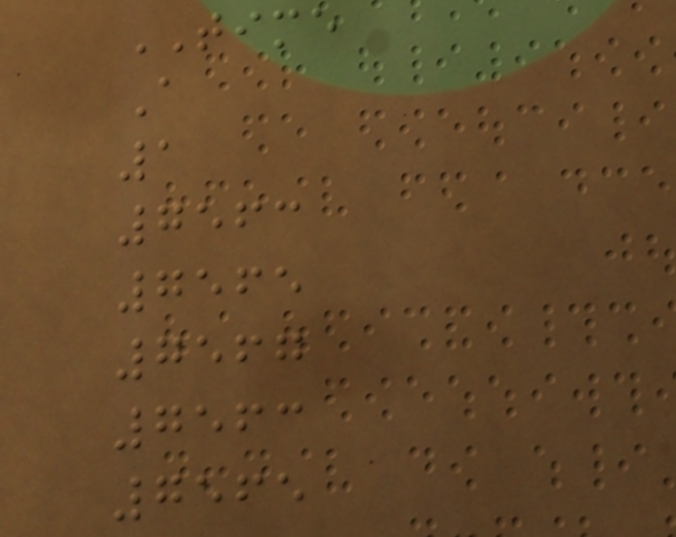TIME
A
1
7563
7565
7567
7563
7565
